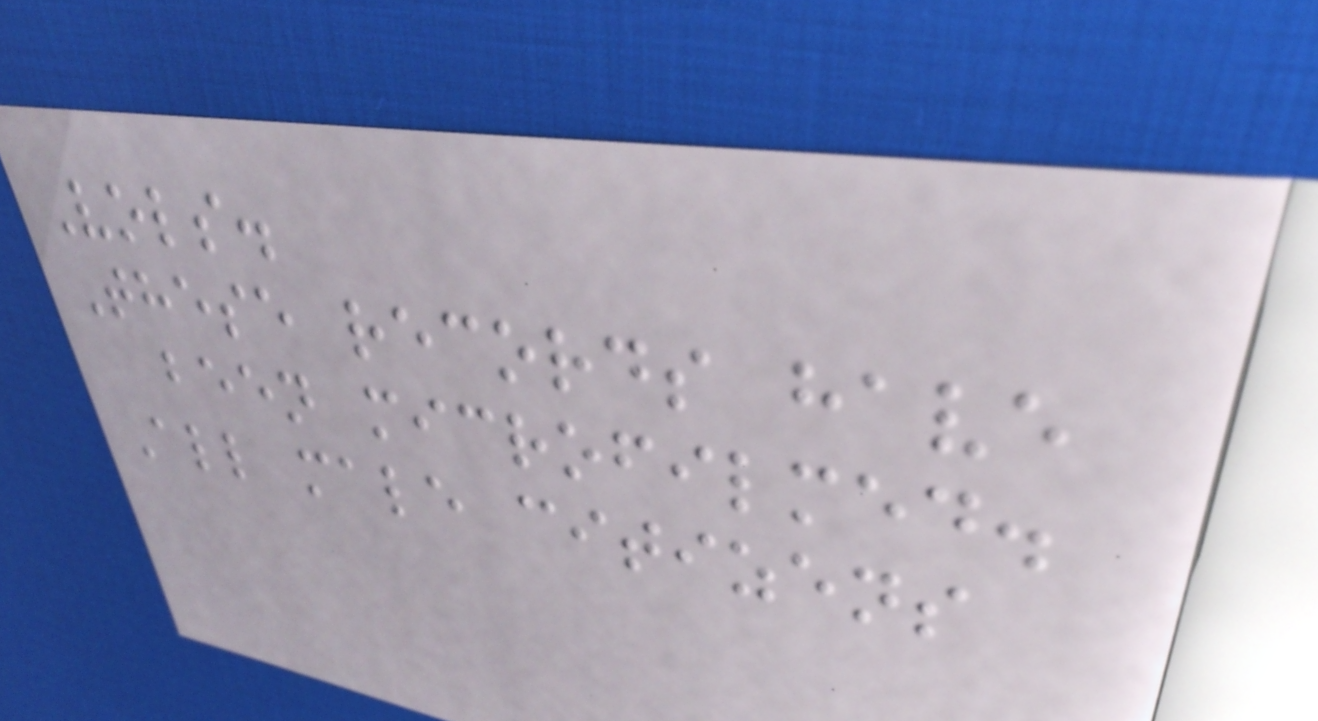Vols.
These records have
been microfilmed.
All male citizens
